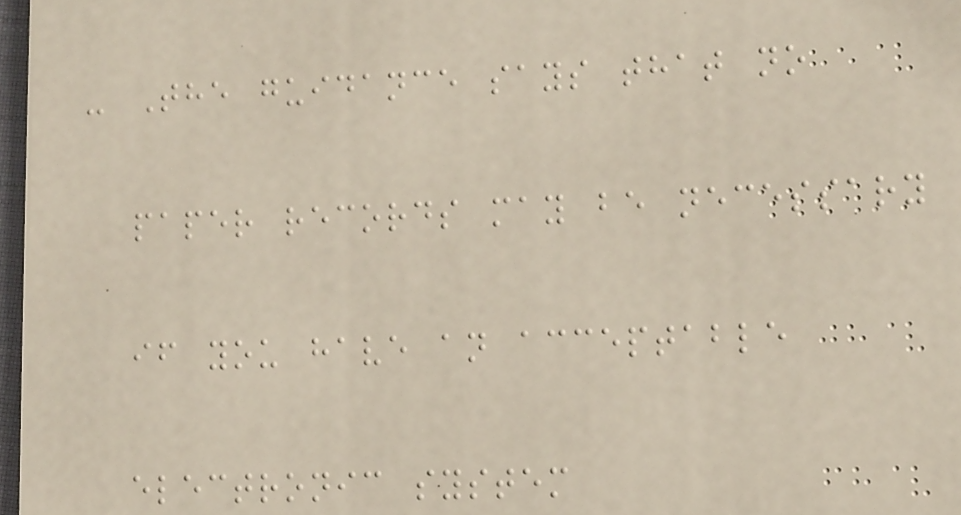- The guidance says that no
paper records may be necessary
if you have an acceptable
electronic system
